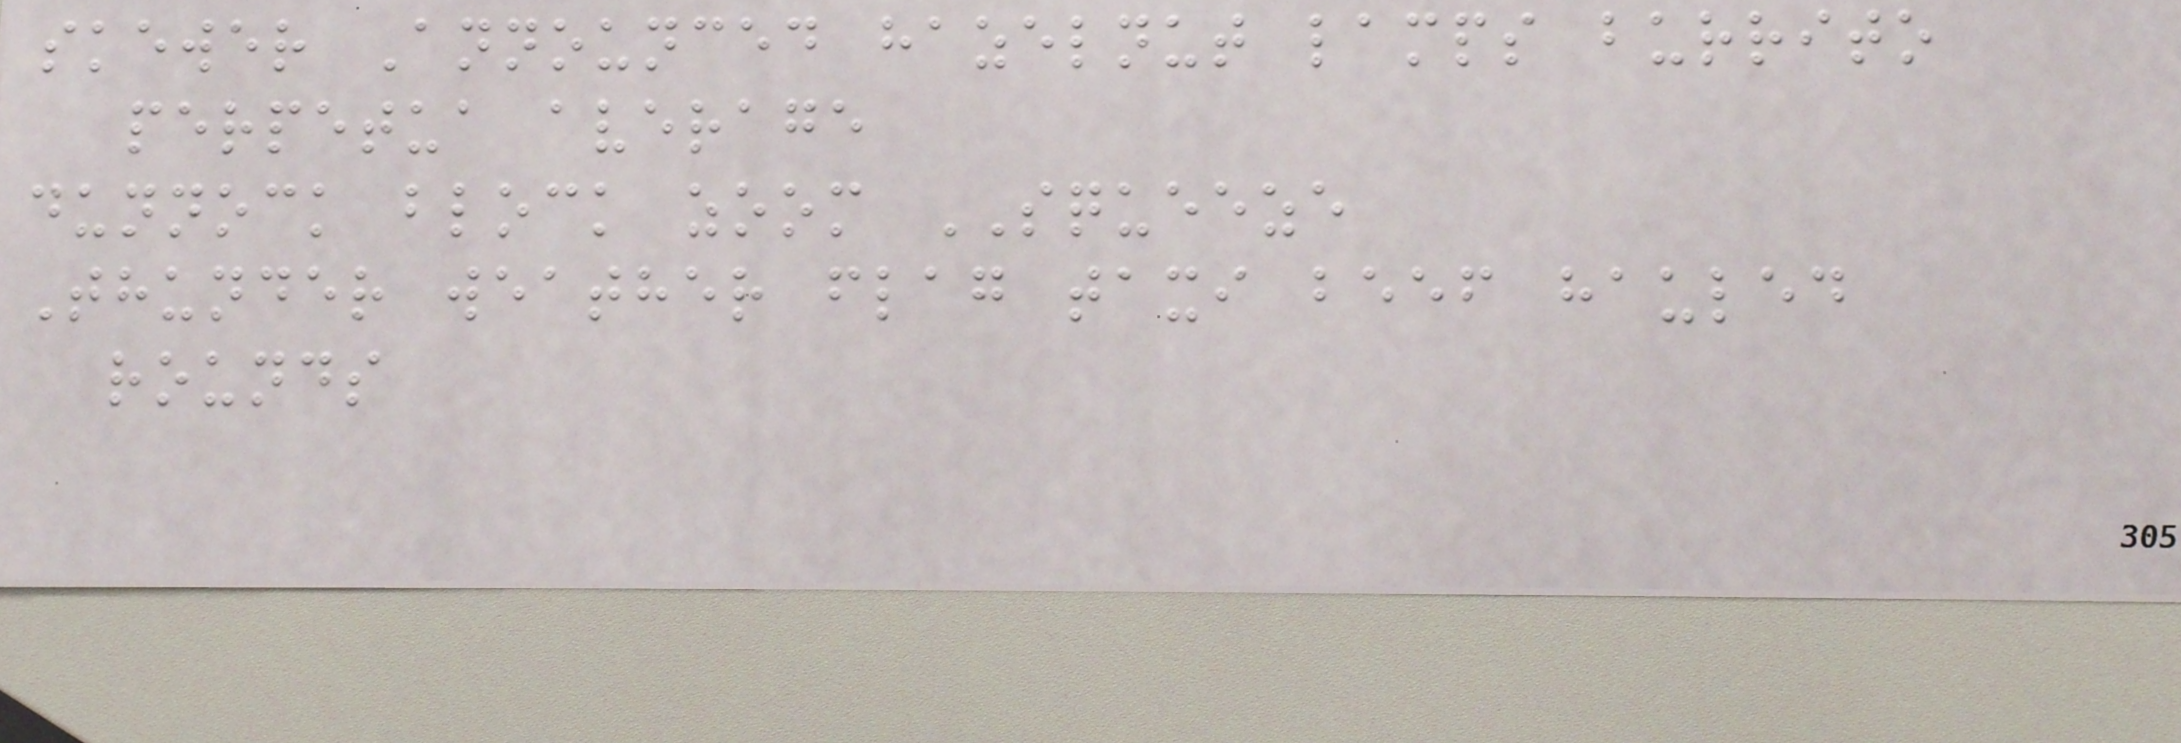skewer Announced hazelnut lamps burrito
perpetua average
dunnock block zoom SQUEEZE
Thunder weather flag taxi beef hauled
rounds
